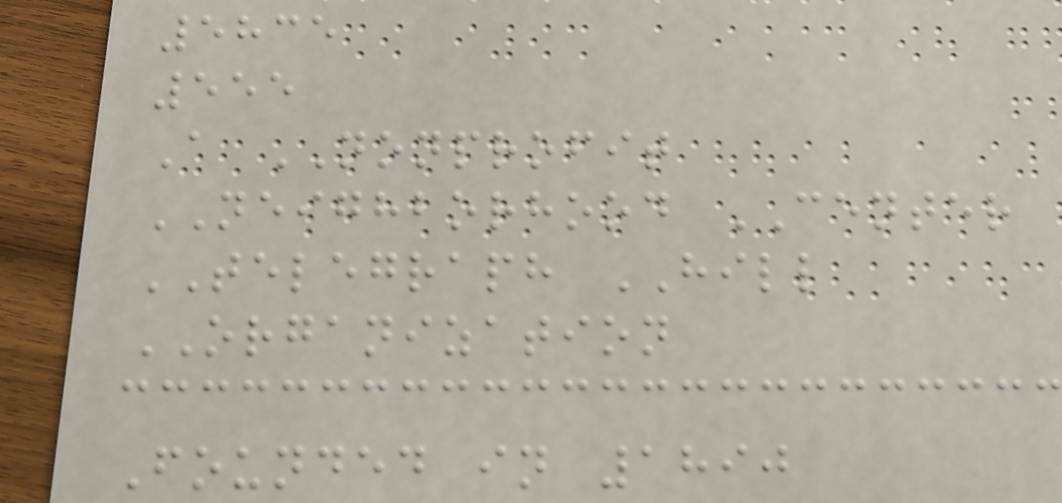5835
555
A NONPROFIT
NEIGHBORHOOD CENTER
TELEGRAPH HILL
ORGANIZATION
Founded in 1890
